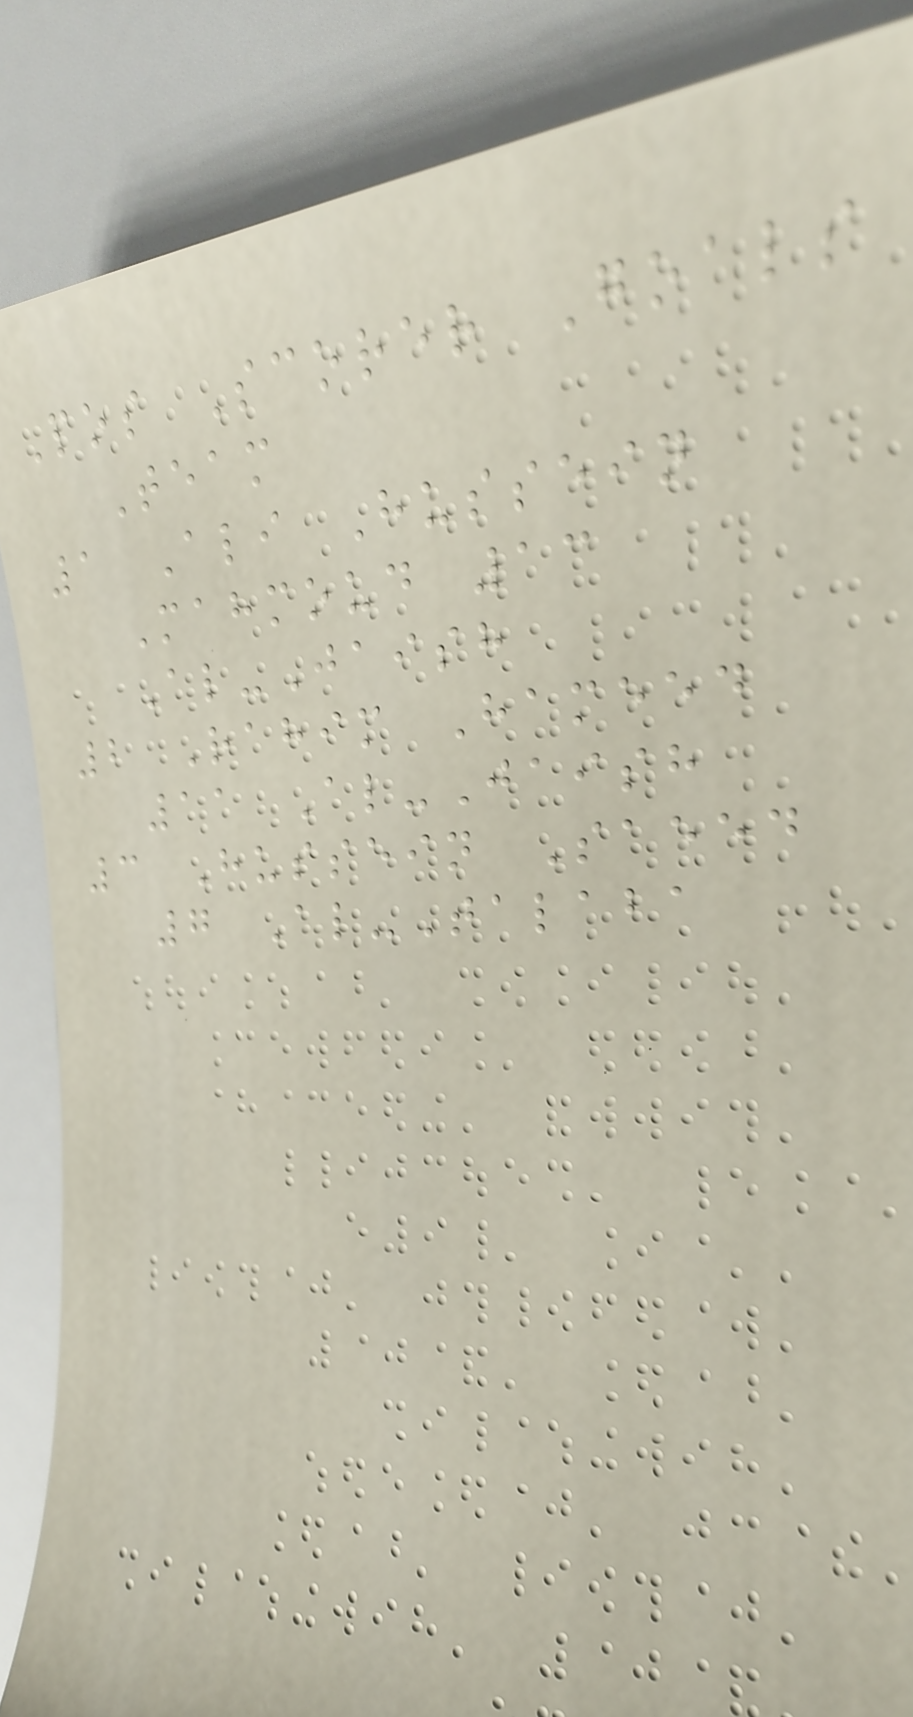Pos Scorer Goals
Team
1 Ali Hussein
Mahmoud 13
Al-Jaish
2 Rahim Hameed
11 Al-Jaish
3 Hussein Saeed
7 Al-Talaba
